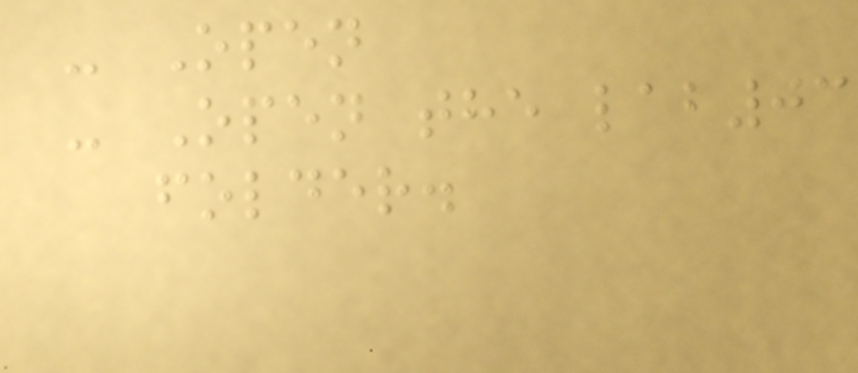- Open
- Open the lab03
folder.
